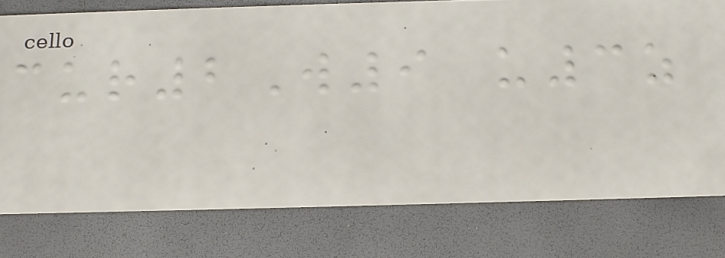cur2W9 u3z
